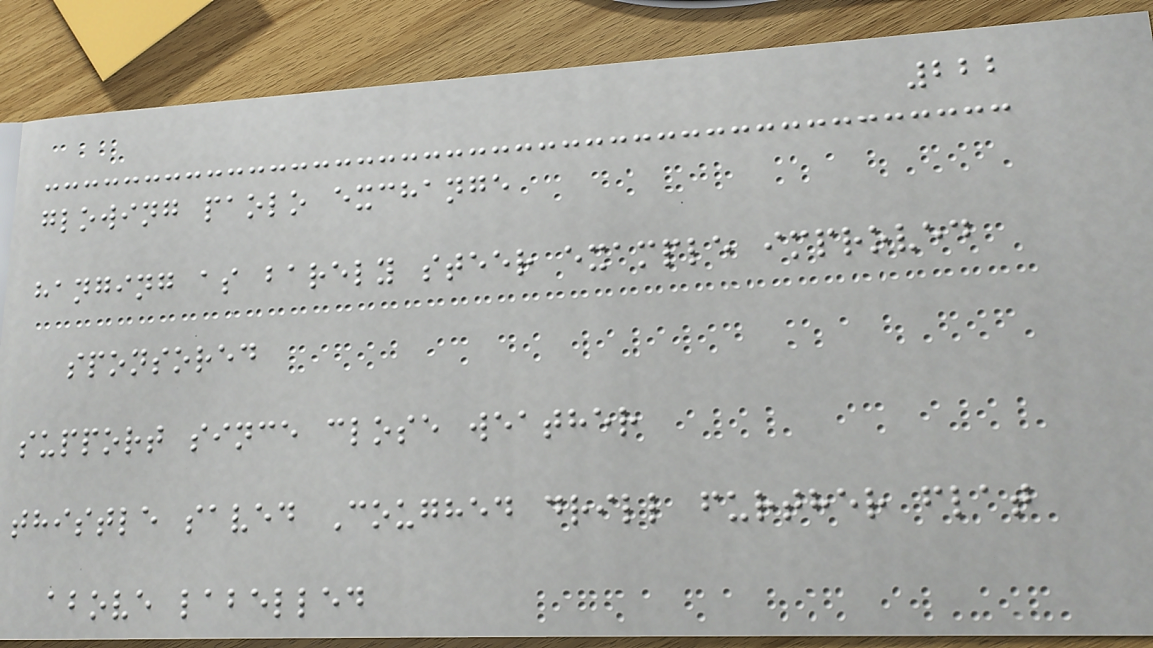222
glowing paolo exchange
hanging as barely steer example improved
sponsored
support since close weather
thistle saved Coughed drill further flat
above labelled
